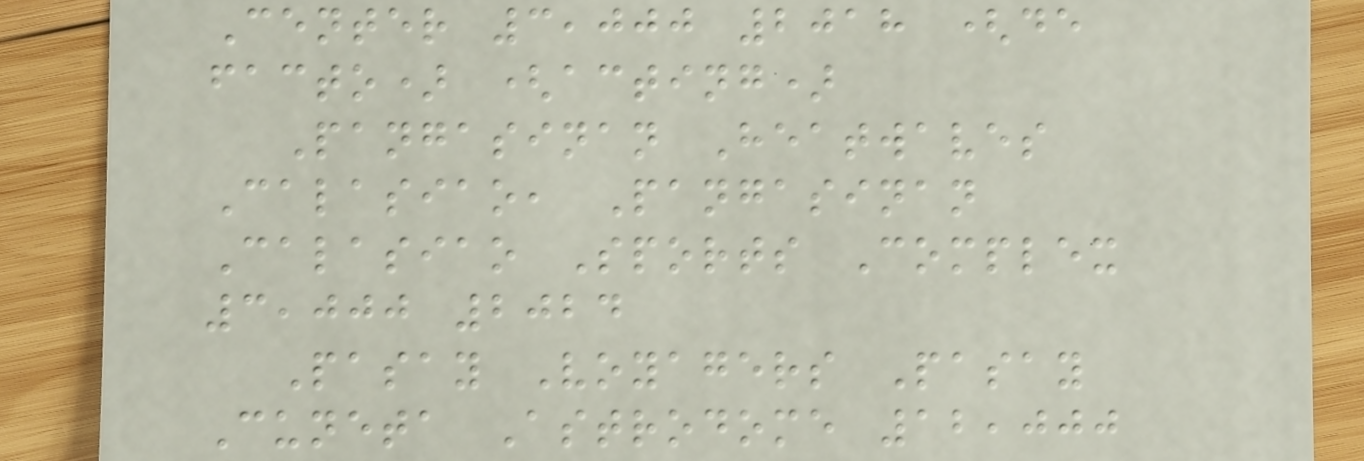Center 3,000 2018 (de
facto) (acting)
Pangasinan Heatwaves
Calasiao, Pangasinan
Calasiao Sports Complex
3,000 2024
Pasay Voyagers Pasay
Cuneta Astrodome 12,000
